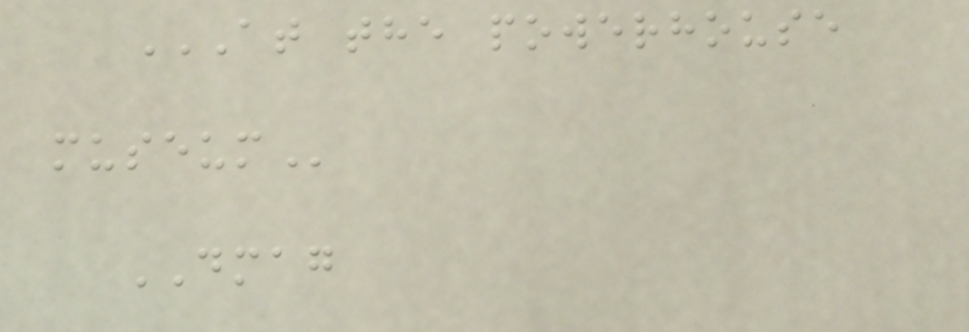AT THE POWERHOUSE
MUSEUM
DMAG
